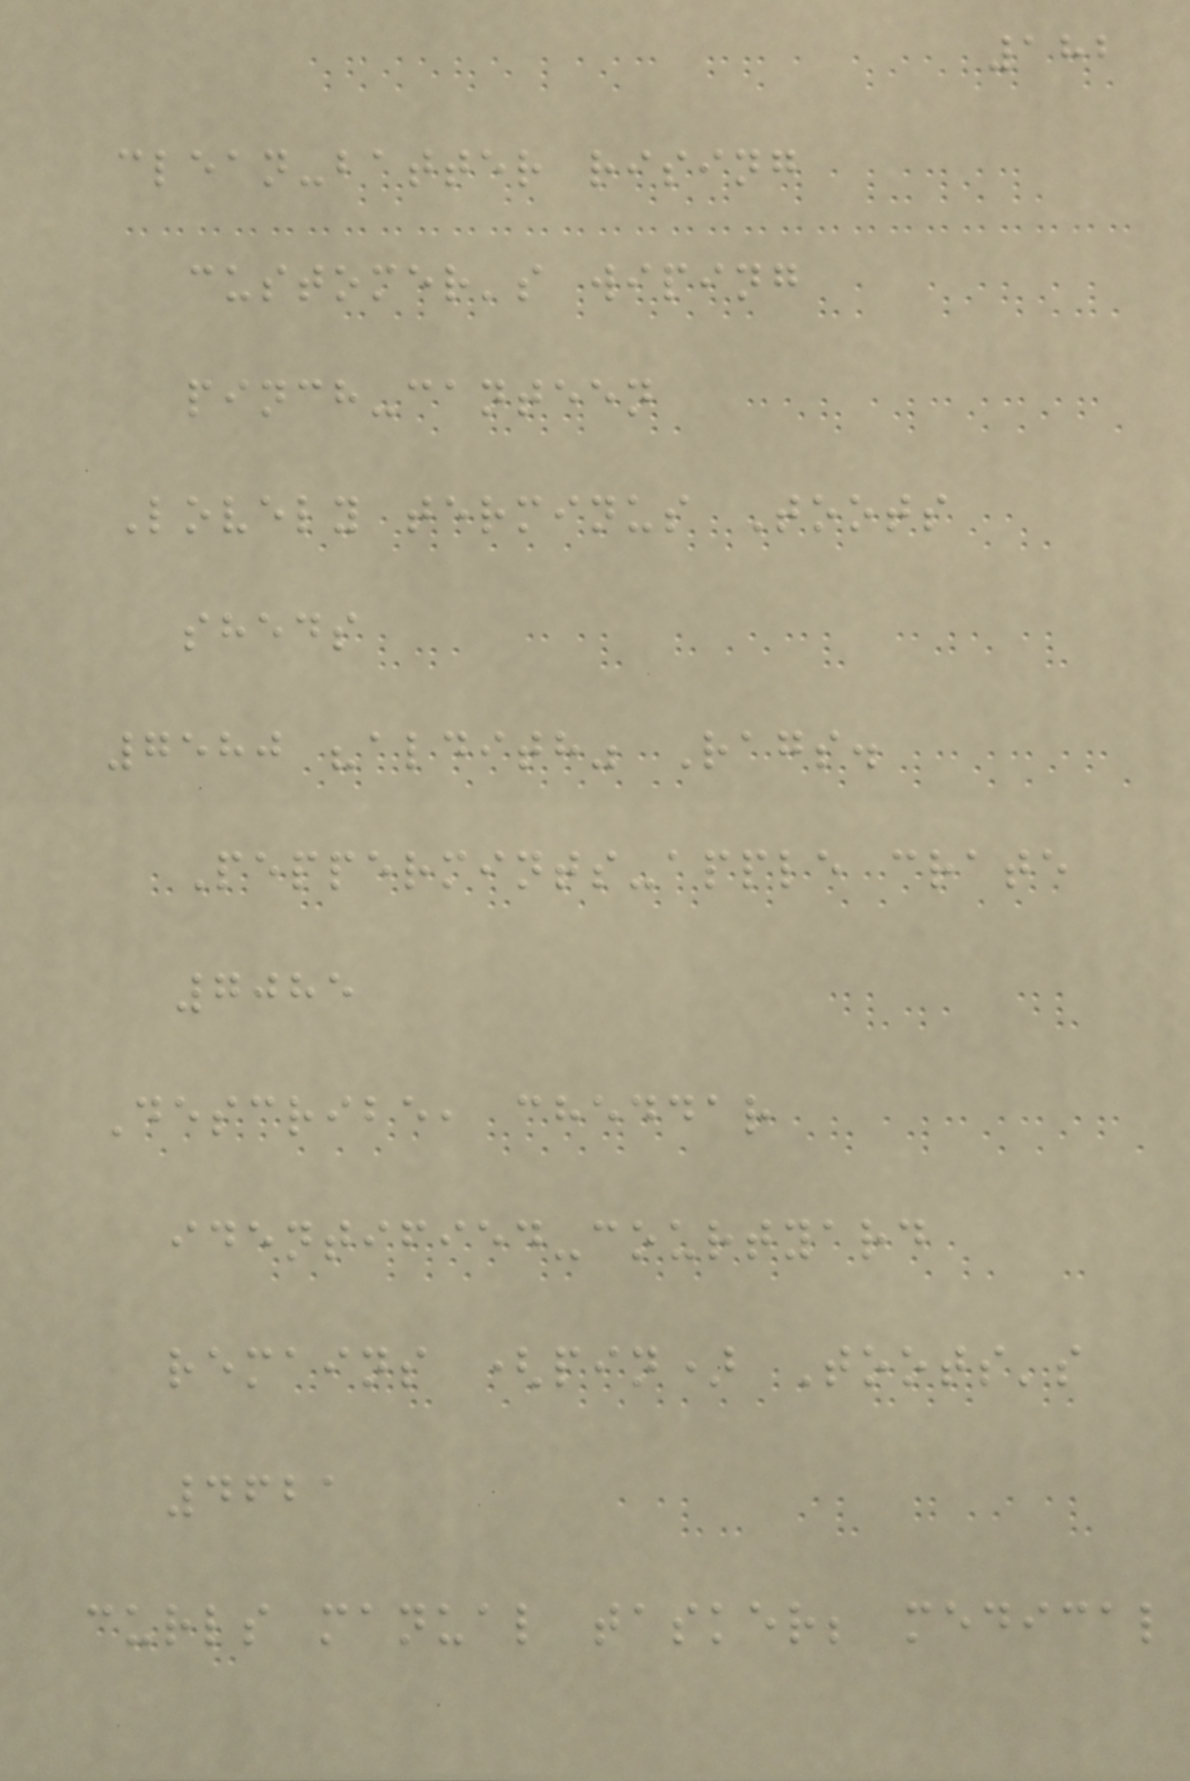182
clean-batter rising
customer's wiping
pinch-canteen
Lovely terminus Toots
sheds
7580 "aldith" Rags.
Peppermints-apple crate
7085
Describe, cheddar
identified-courtyard
remains (pin) Toots's
4621
curls manual tasker; medical
